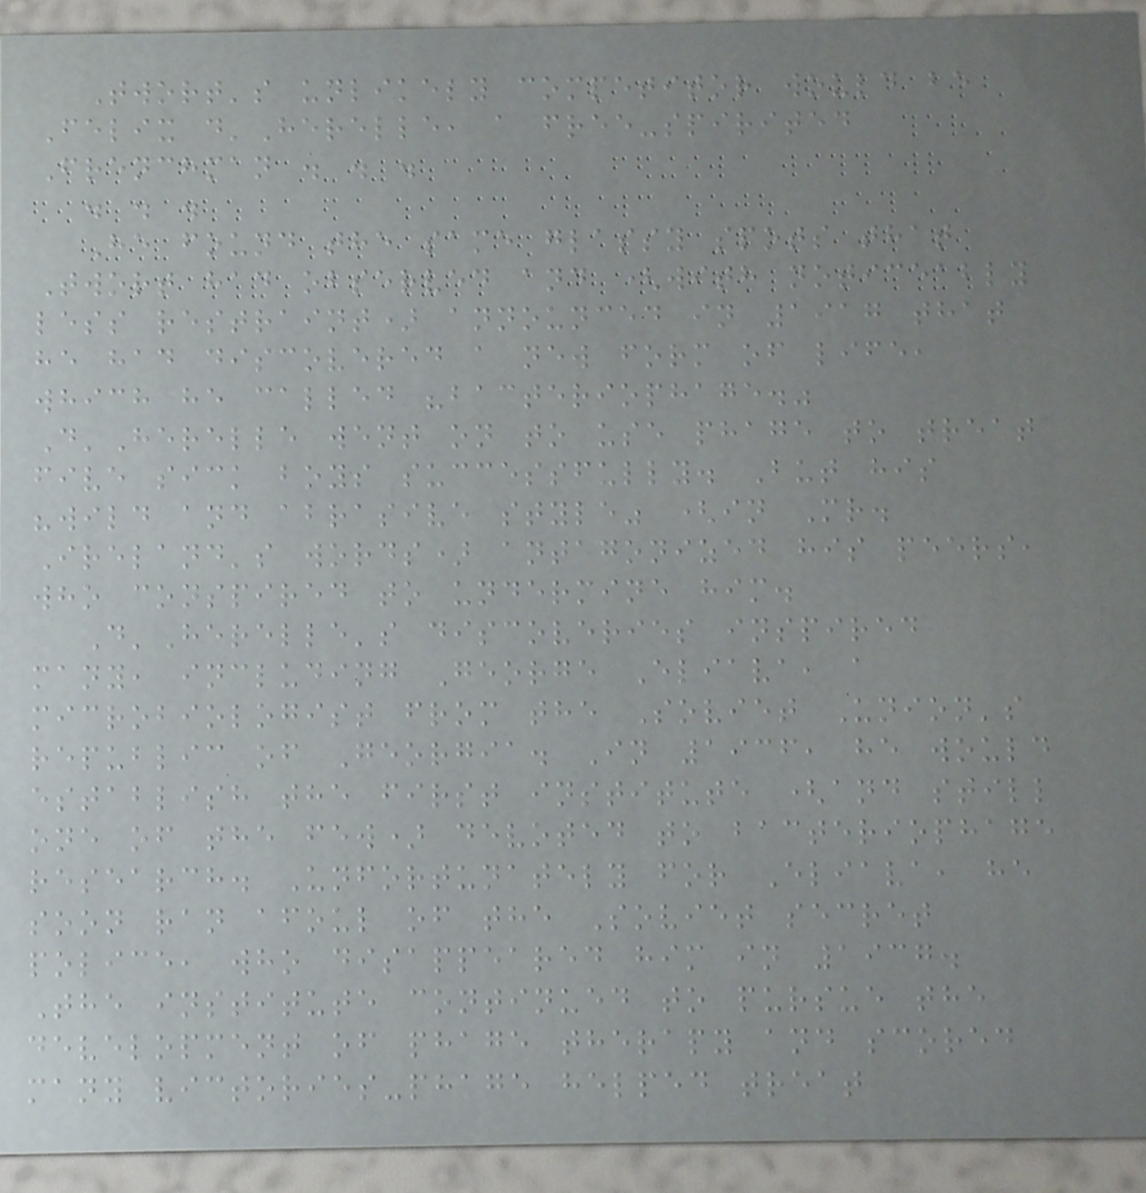Twort's unlikely competitor would be
Felix d'Herelle, a free-spirited
Frenchman . . .
. . .
He found the same glassy spots that
Twort had observed and (with noticeably
less restraint) announced in 1917 that
he had discovered a new form of life,
which he called "bacteriophage."
D'Herelle went on to use phage to treat
five sick boys successfully. But his
"wild and abrasive style" (in Mr.
Ireland's words) antagonized his peers,
who conspired to undermine him.
D'Herelle's discoveries inspired
many, including George Eliava, a
microbiologist from the Soviet Union's
republic of Georgia. In 1936, he would
establish the first institute (and still
one of the few) devoted to bacteriophage
research. Unfortunately for Eliava, he
soon ran afoul of the Soviet secret
police, who disappeared him in 1937.
The institute continued to pursue the
development of phage therapy and scored
many victories-phage helped treat
